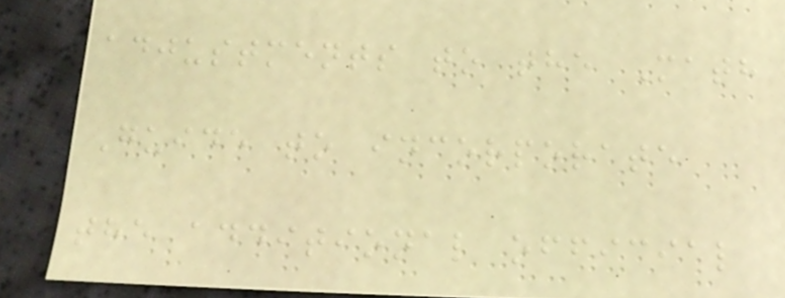adjustments to the Math
Guide to incorporate
the additional official
